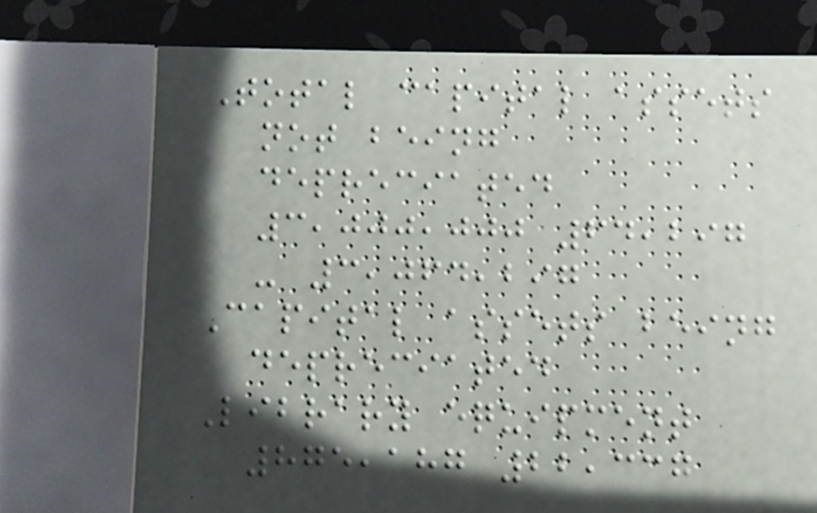Total capital assets
not being
depreciated
3,000,000 64,297
- 3,064,297
Capital assets being
depreciated
Library equipment
875,187 22,337
